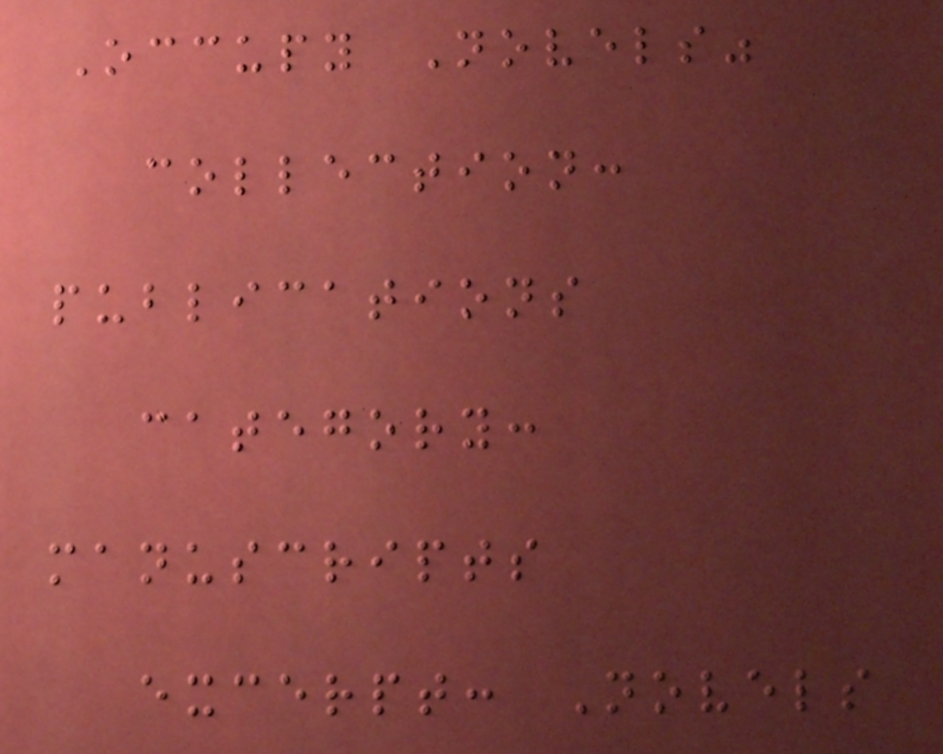Occupy Novels"
collection:
publications
category:
manuscripts
excerpt: Novels
